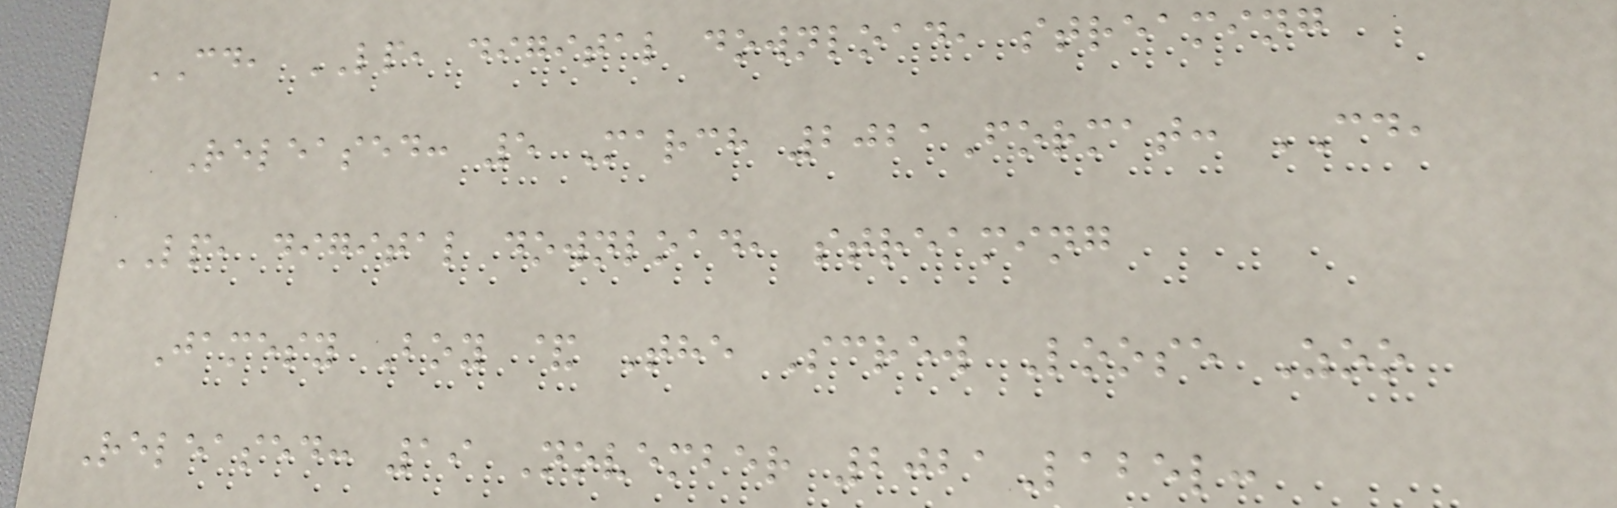CD, LP, digital download, streaming
Released: 5 March 2021Format: CD,
LP, digital download, streaming
Jamesy Boy & The Screw Loose Zoo
Released: 19 November 2021Label:
